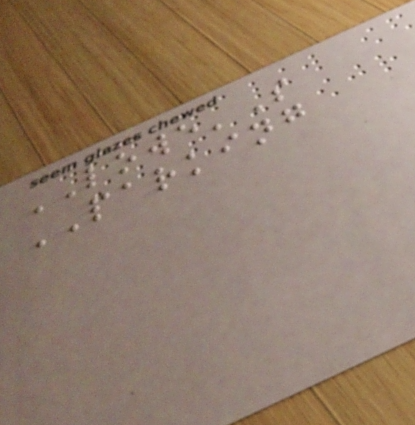LOWE'S
PARKING
